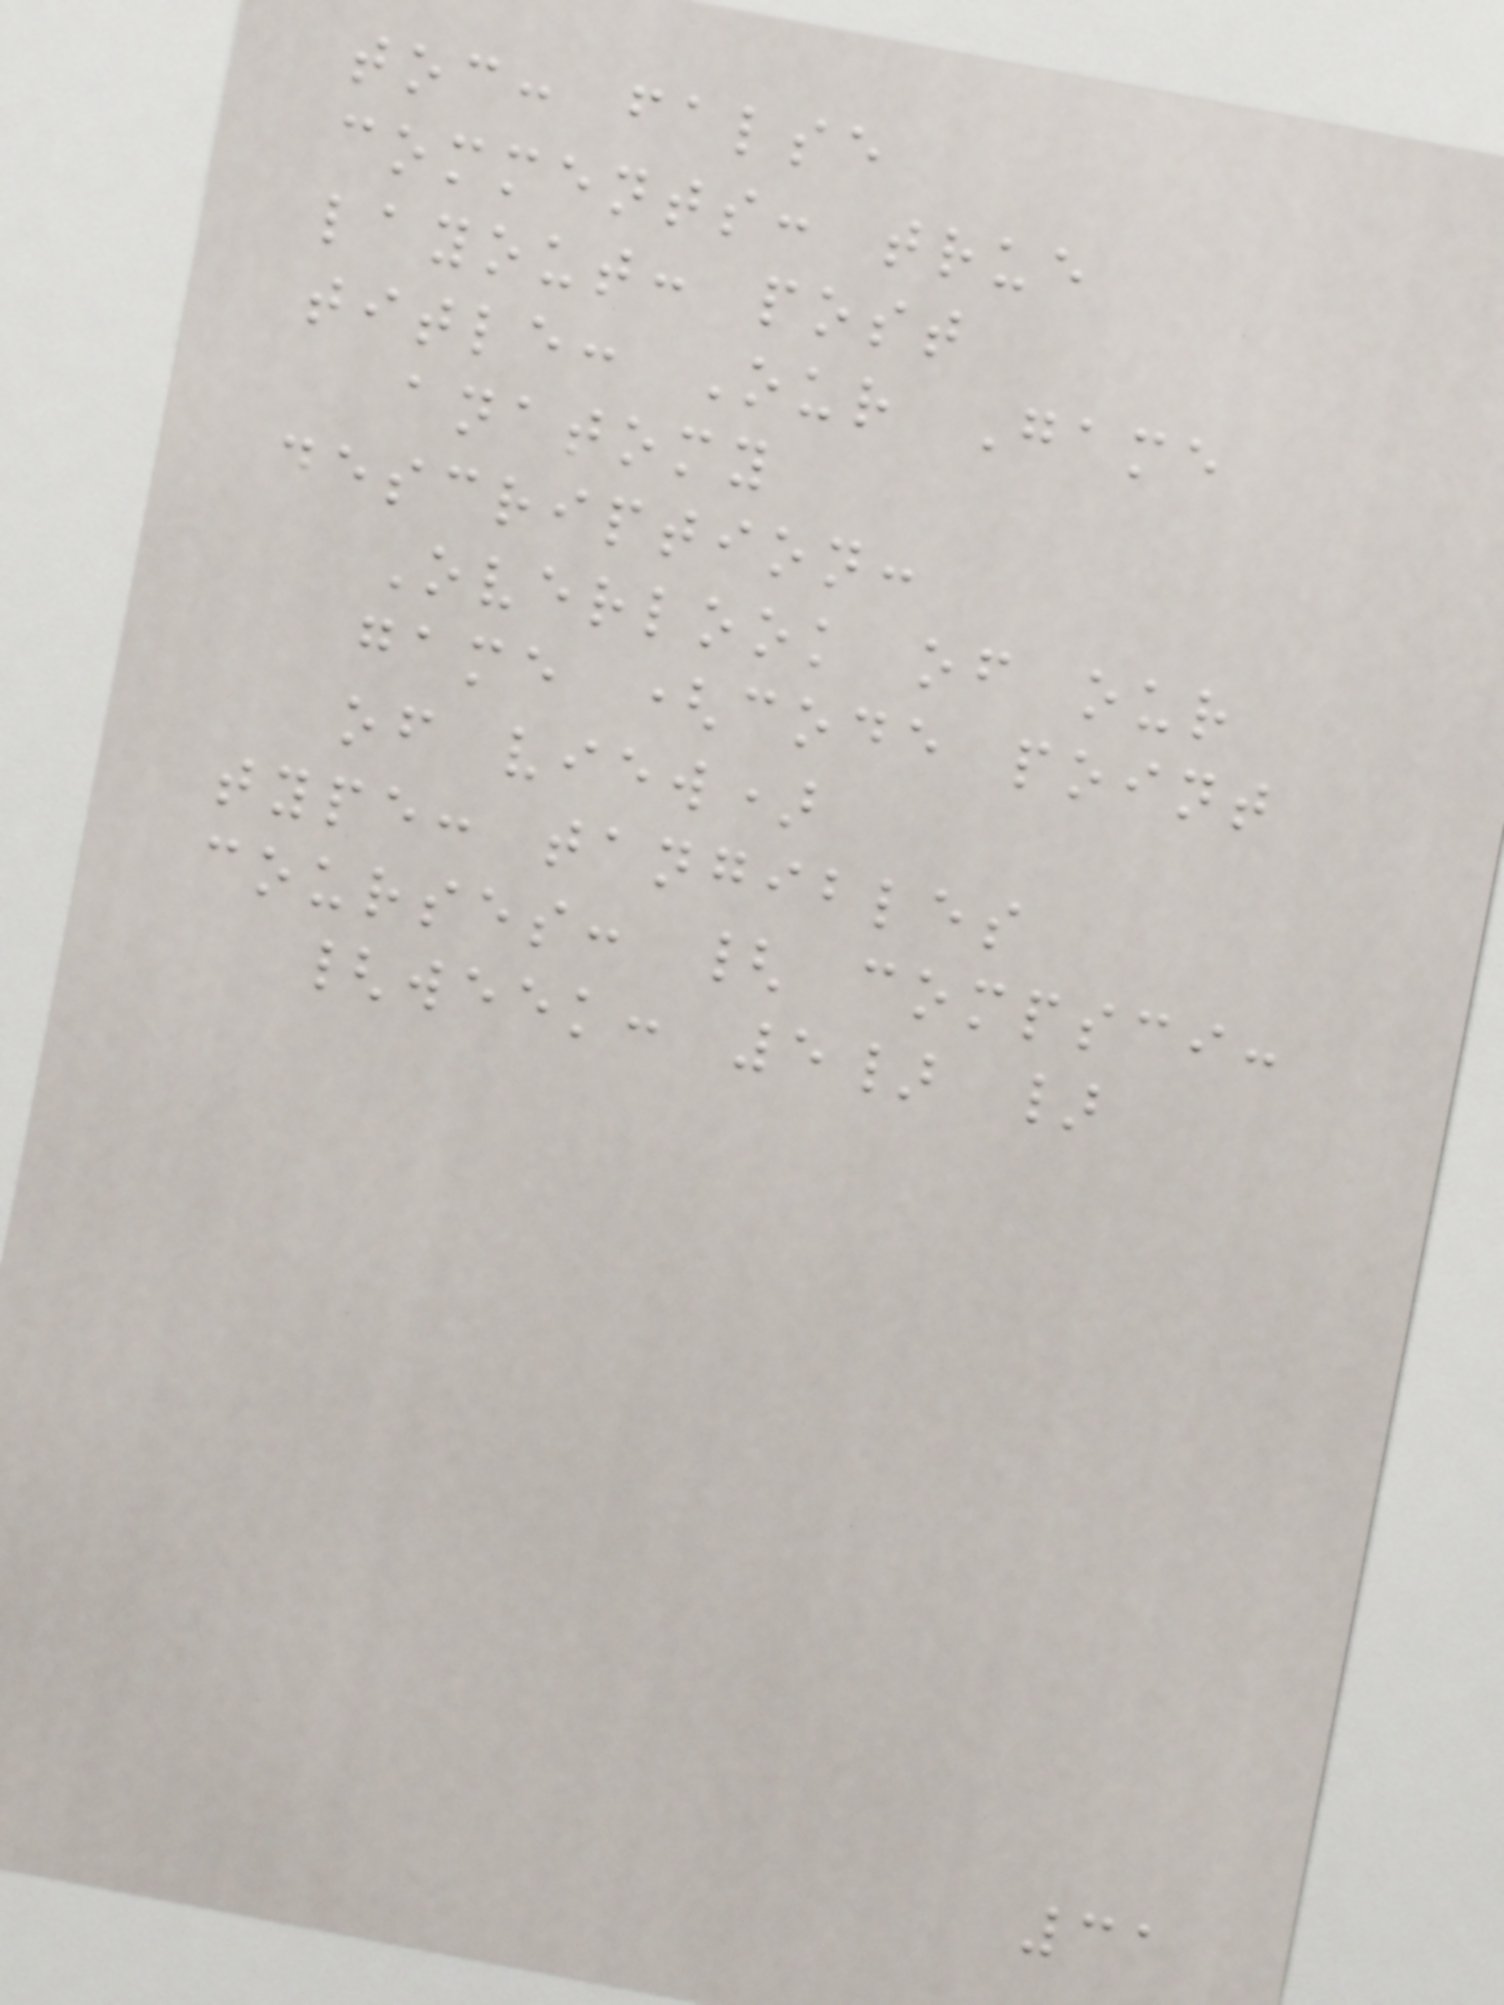toc: false
comments: true
layout: post
title: Our Game
anatomy
description:
Overlook of our
game (code point
of view)
type: tangibles
courses: { compsci:
{week: 5} }
31
